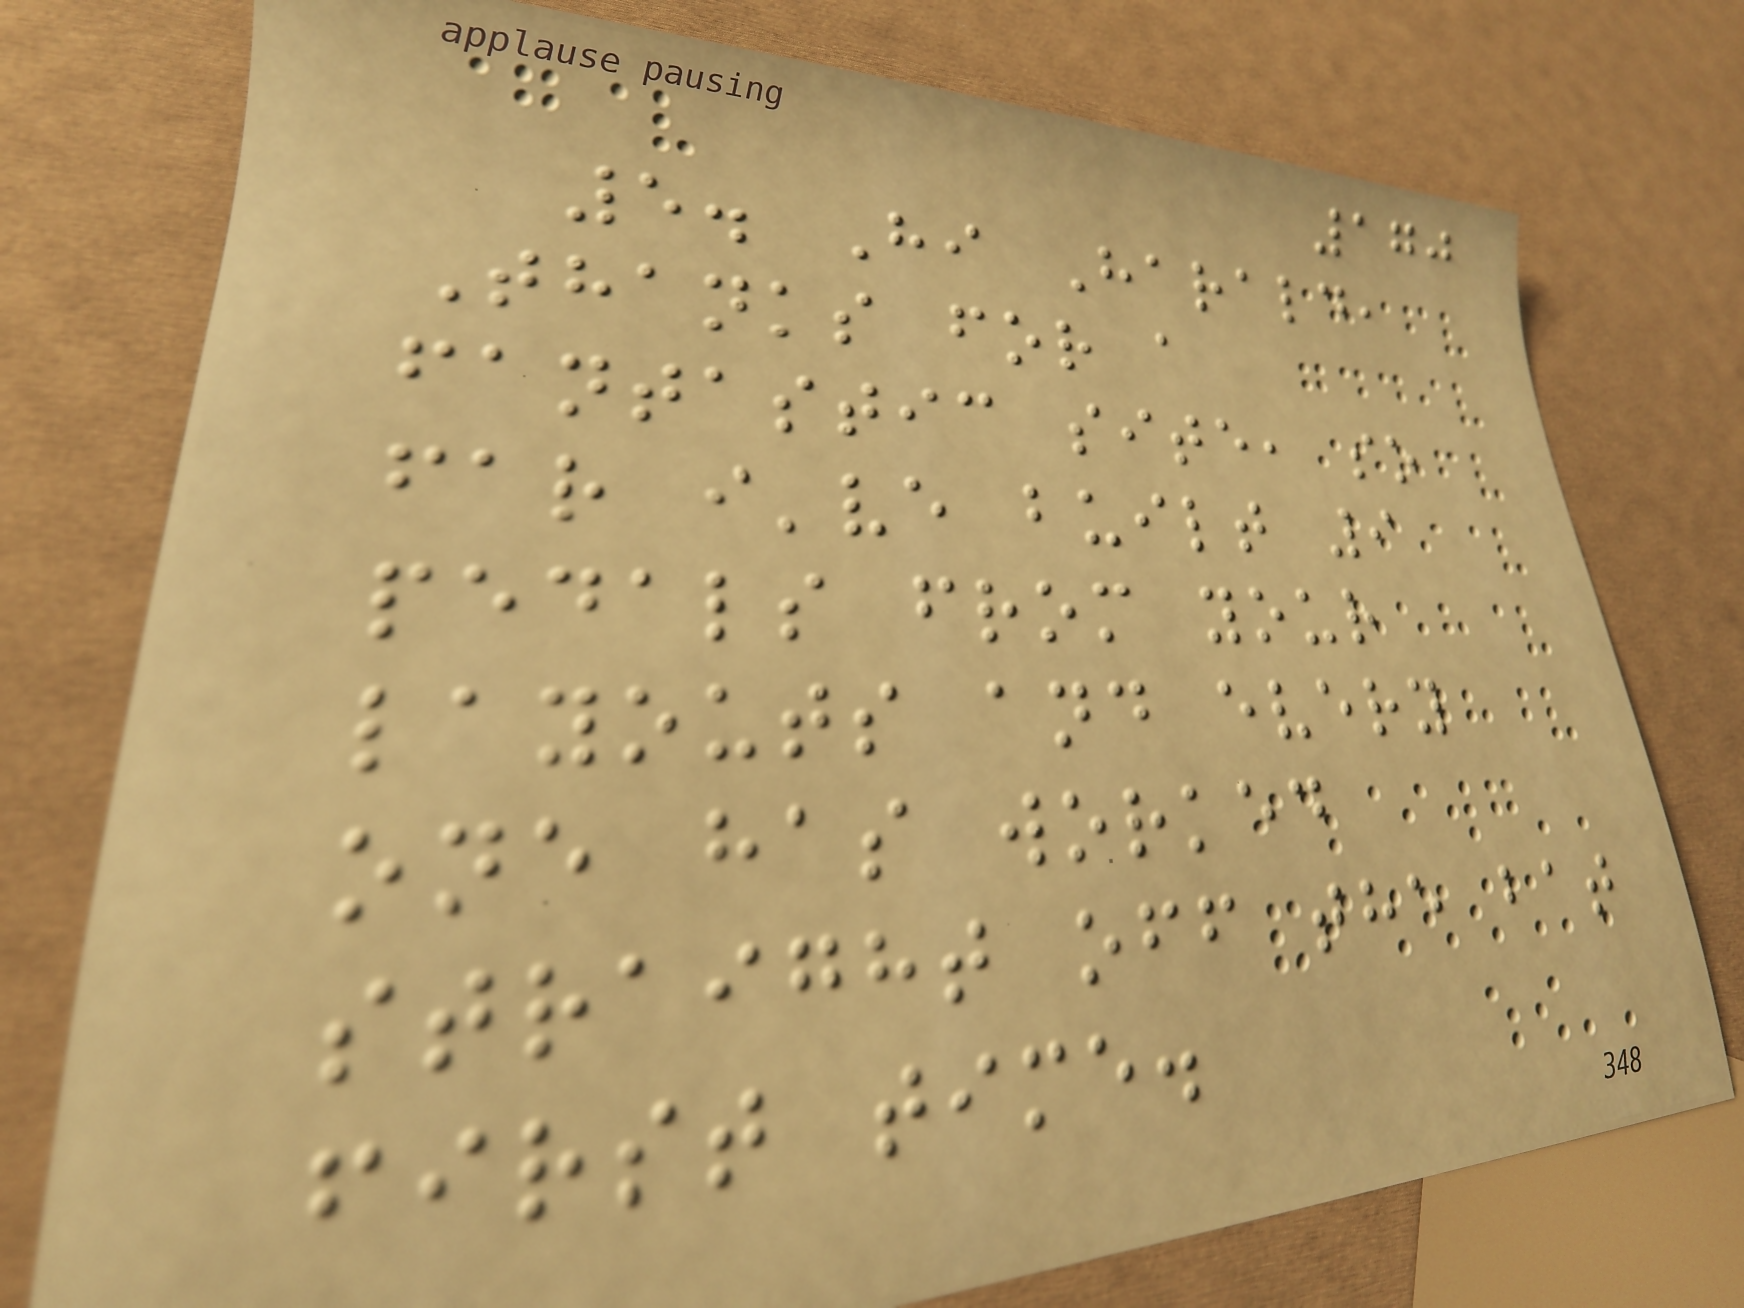170
5. Hi Harald,
Thanks for a
fantastic site, so
far i've built 9
pedals from your
layouts and every
one has worked
straight off the bat
first time.
